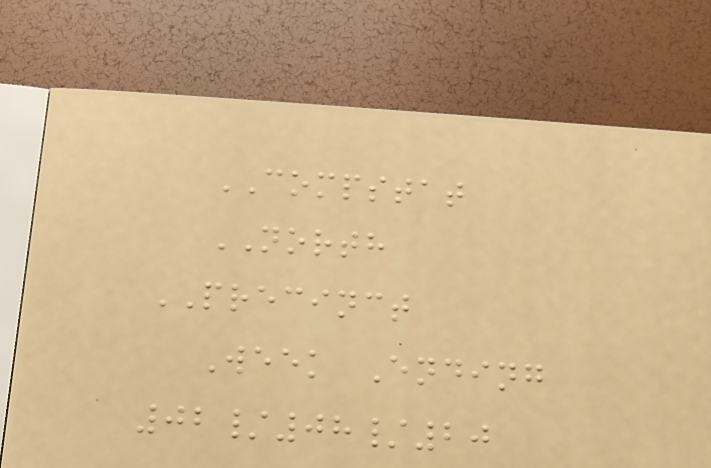COMPSTAT
NORTH
PRECINCT
Week Ending
02/08/20
